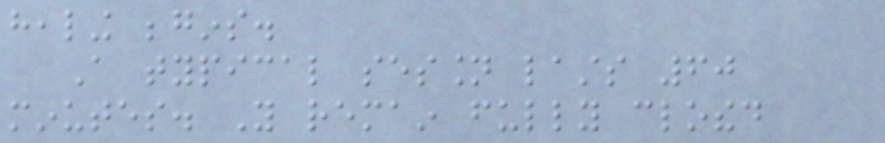healing begins.
A typical session lasts 60
minutes. You remain fully clothed
